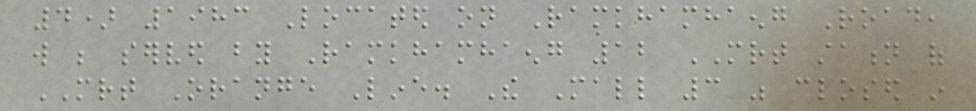4) 1983 Located on Ramkhamhaeng Road,
will be served by Ramkhamhaeng 12 MRT station of
MRT Orange Line. The Mall 3 was closed in
